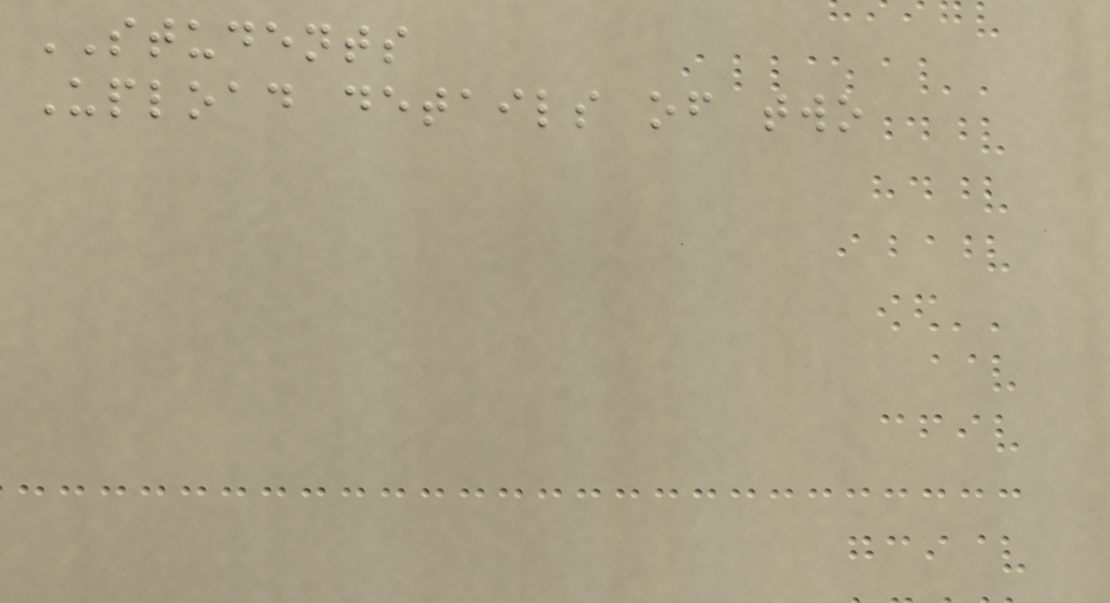STUDENTS
Upload details of two
